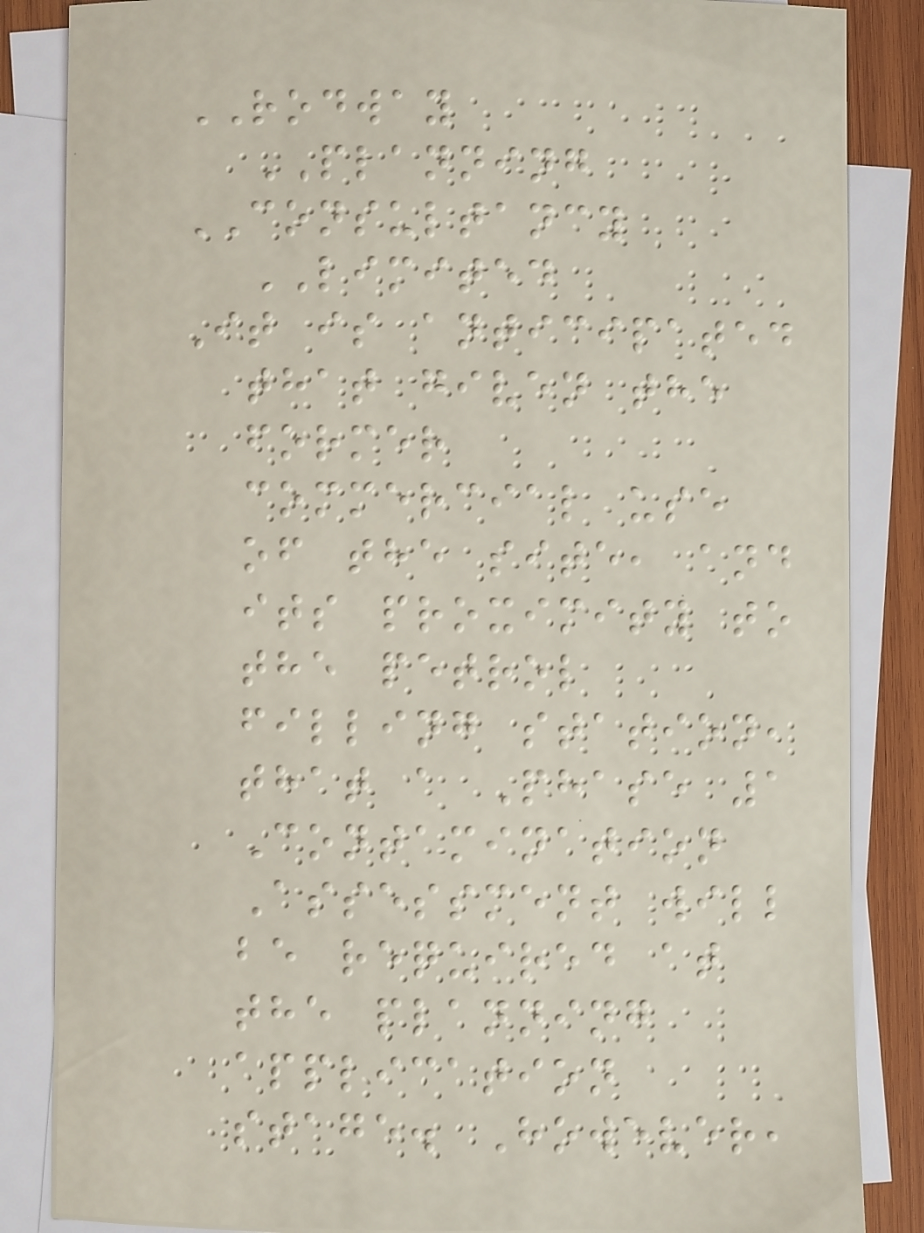RODWAY
PLANNING
CONSULTANCY
LIMITED
It is anticipated
that given the
former
commercial use
of the site, and
its proximity to
the petrol
filling station,
that a Phase 1
Contamination
Assessment will
be required at
the planning
application
stage. However,
